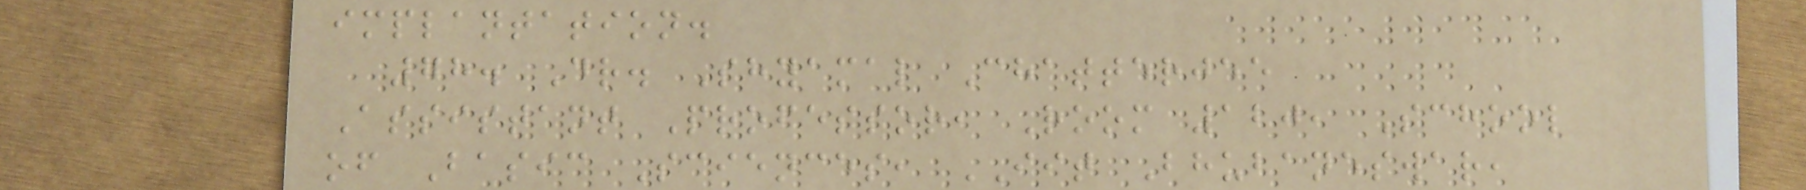implantation.
78. Dr. Shyamal Chatterjee
Assistant Professor, Room 120, School
of Basic Sciences, IIT Bhubaneswar,
